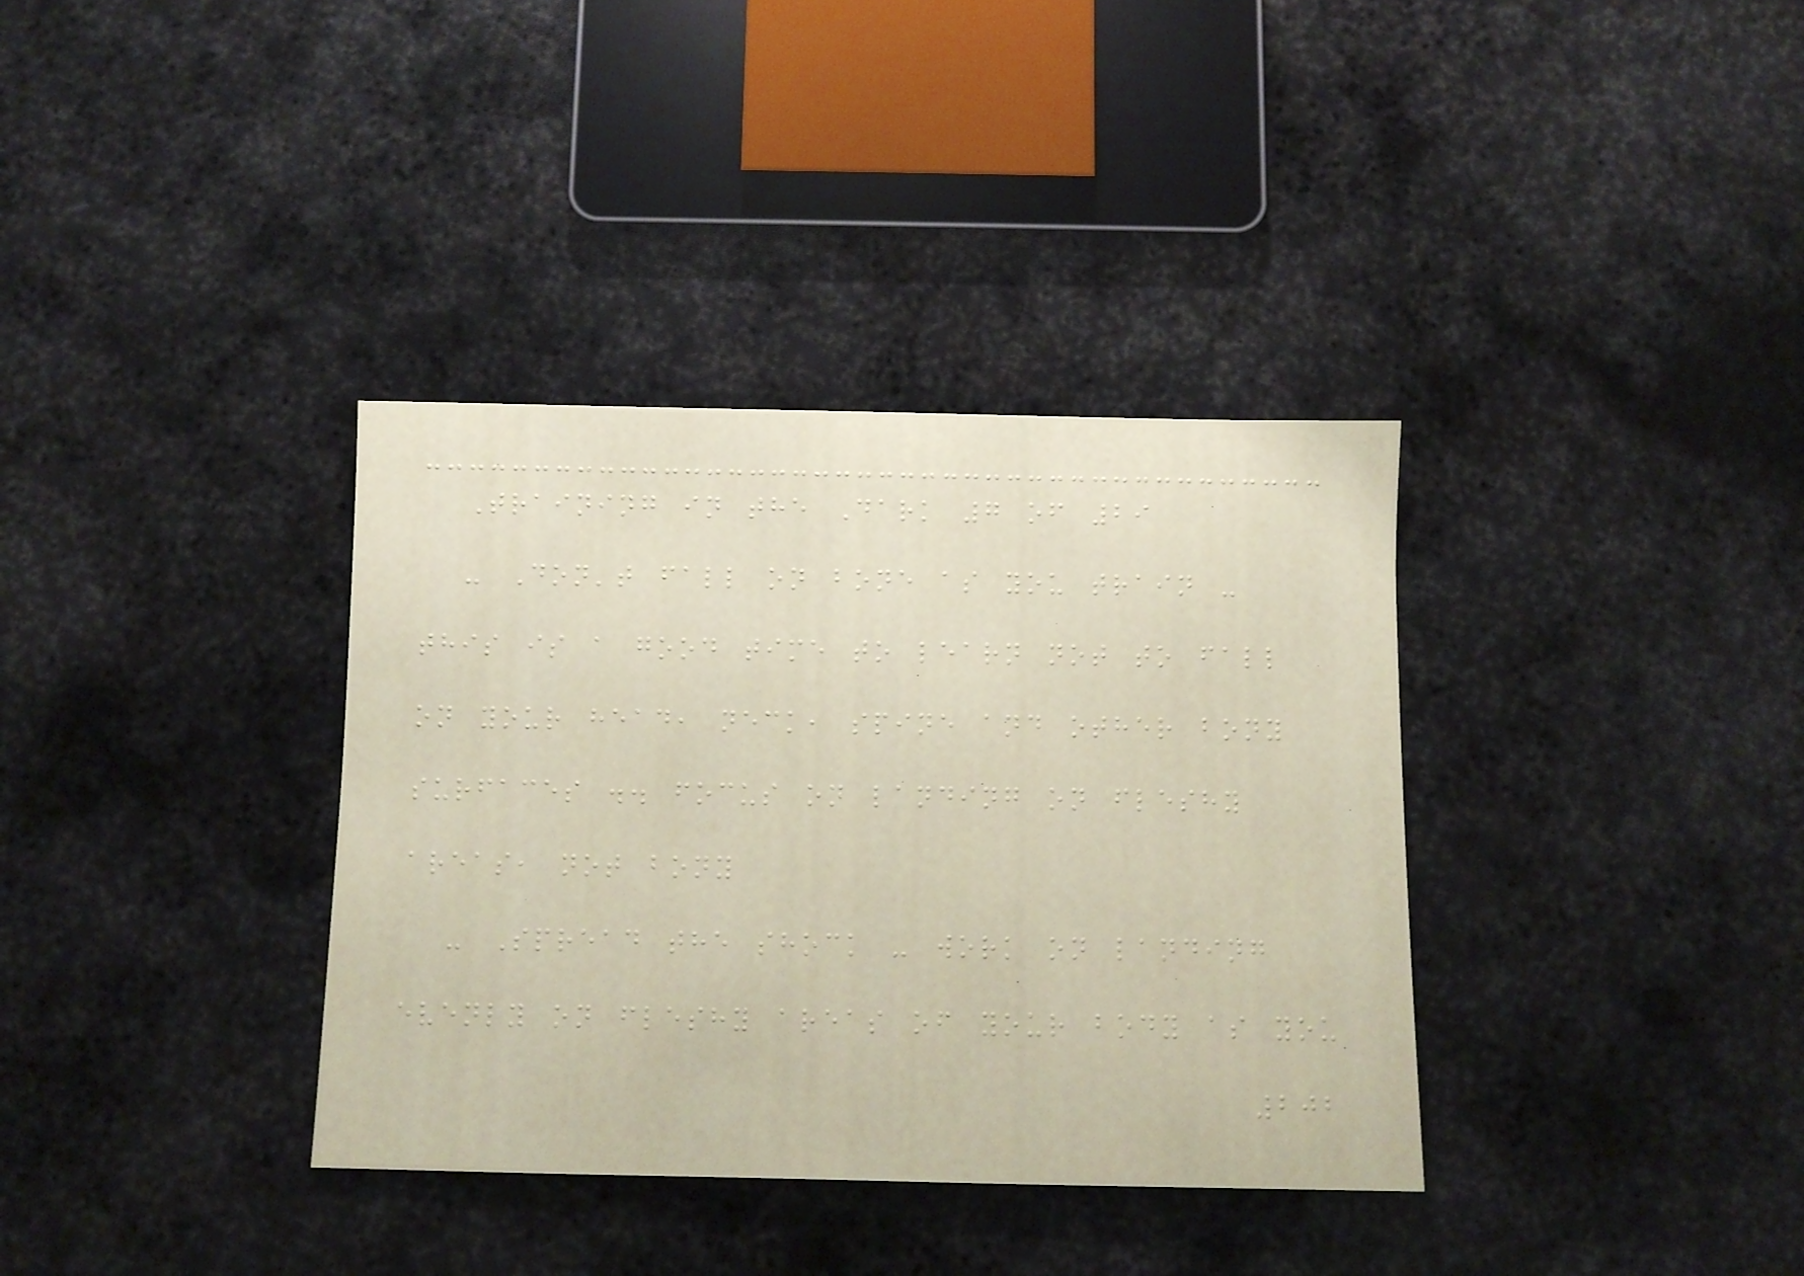Training in the Dark 7 of 29
- Don't fall on bone as you train -
this is a good time to learn not to fall
on your head, neck, spine and other bony
surfaces .. focus on landing on fleshy
areas, not bony
- Spread the shock - work on landing
evenly on fleshy areas of your body as you
202
